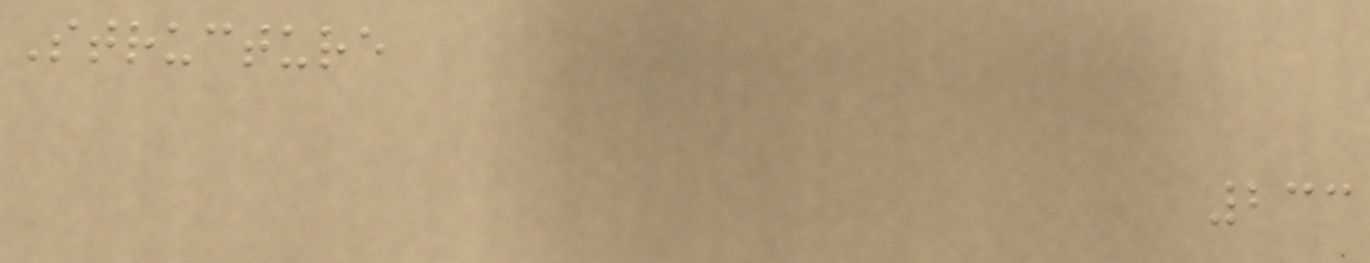Structure
233
